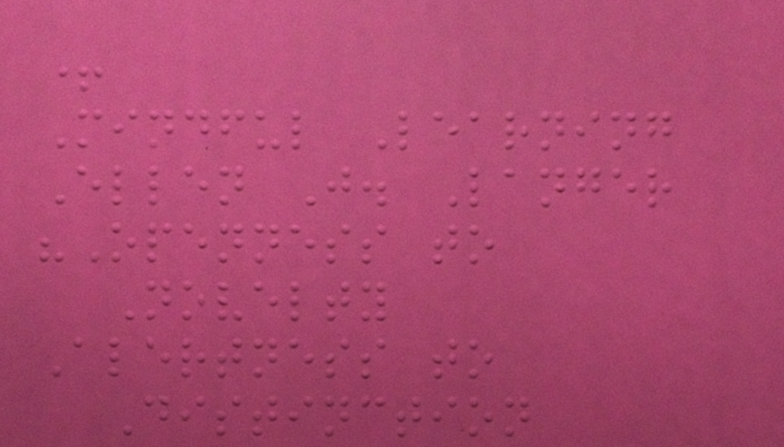+
Mindful Learning
Ellen J. Langer
"Openness to
Novelty
Alertness to
Distinction
